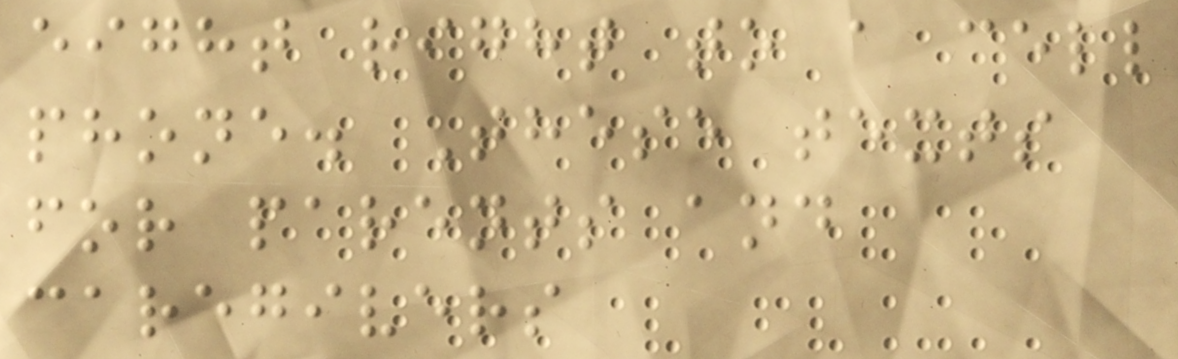eight right to a cell
phone. These texts
for parents and
caregivers
